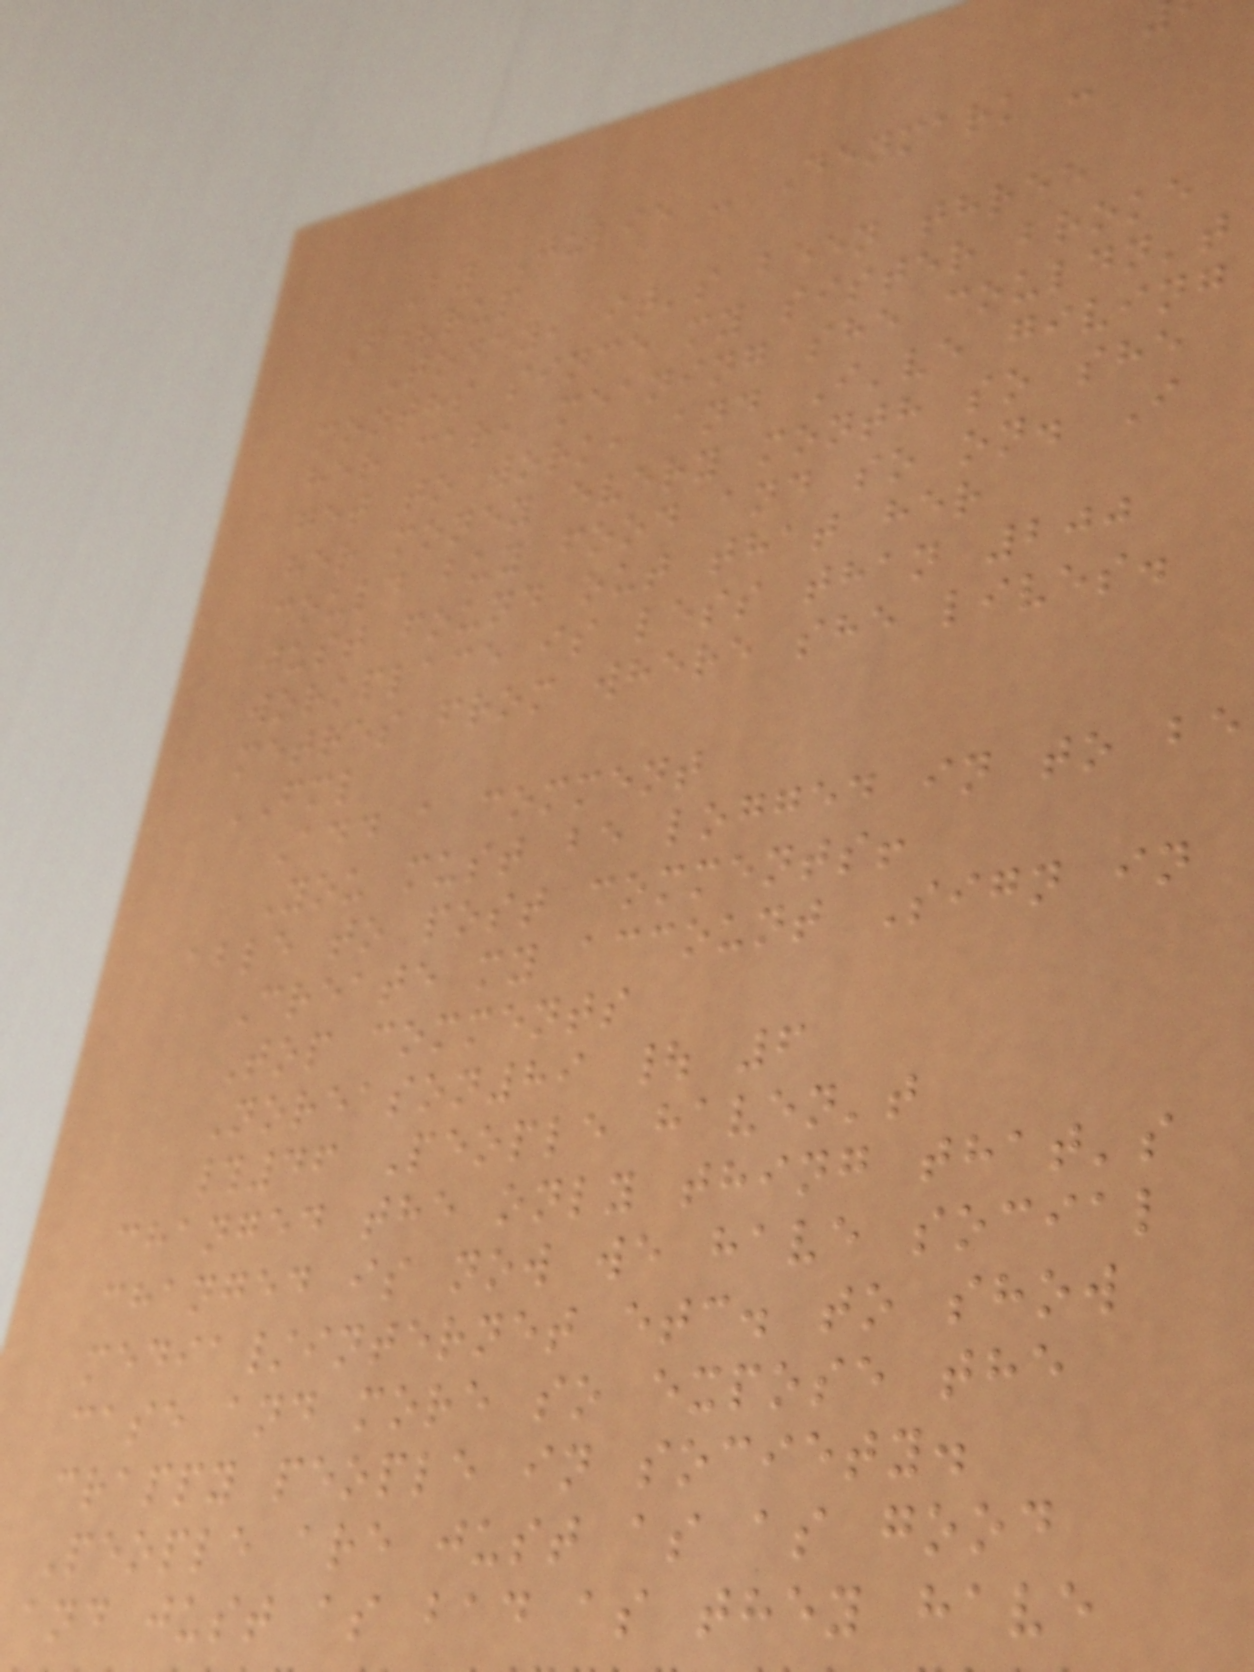By Julie - Denmark -
F?rup
Today, it's been three
months since my sister broke
her car, meaning she couldn't
get to work, and I've giving
her money every month so she
could buy food and so on. I
just found out that her
workplace is less than 200
metres from where she lives.
FML
Add a comment
You must be logged in to be
able to post comments!
Create my account Sign in
Top comments
Noreason89 | 6
#46 People haven't
changed the only thing that's
changed is now we have social
media/internet etc. to show
case and more so expose the
crappy people in society.
People are just as as good
and just as bad as they have
